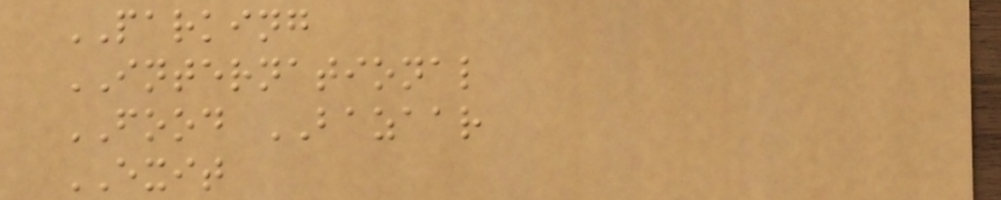PARKING
INTERNATIONAL
FOOD BAZAAR
EXIT
